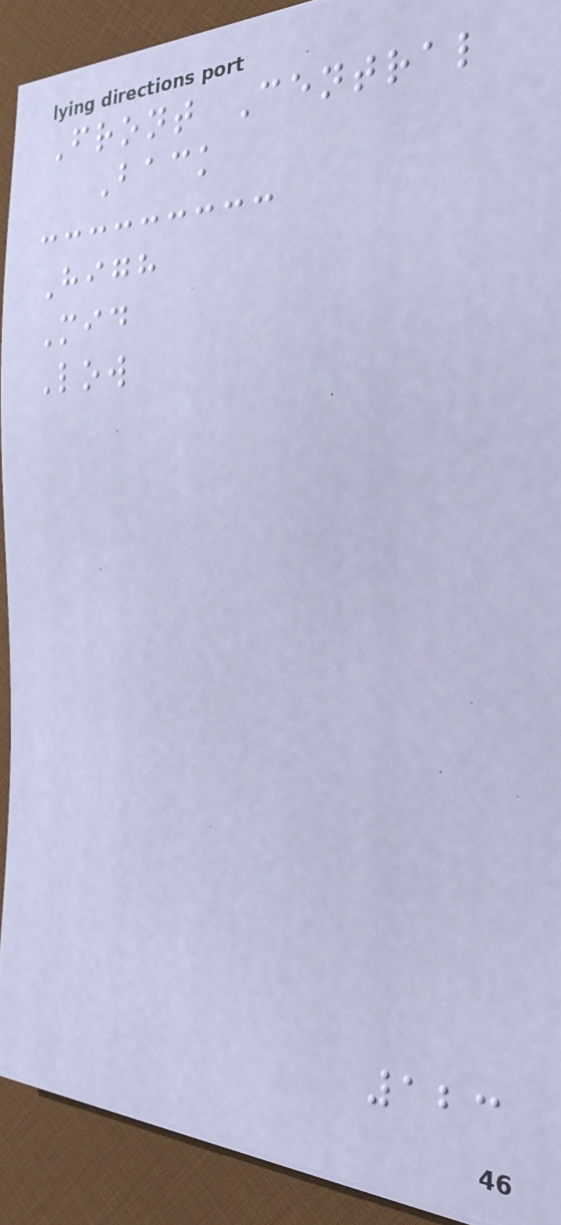Front Central
Back
High
Mid
Low
123
